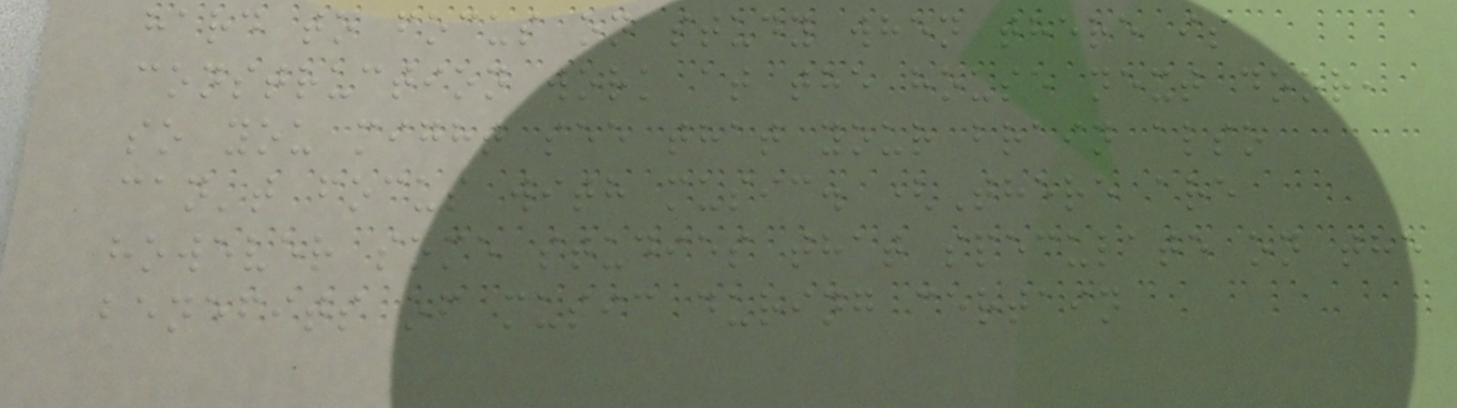hard to focus on study when there is
construction work at the house next door,
so you might see that your brain also
can't focus with music. (There are
however some studies that speculate on the
benefits of music during certain
